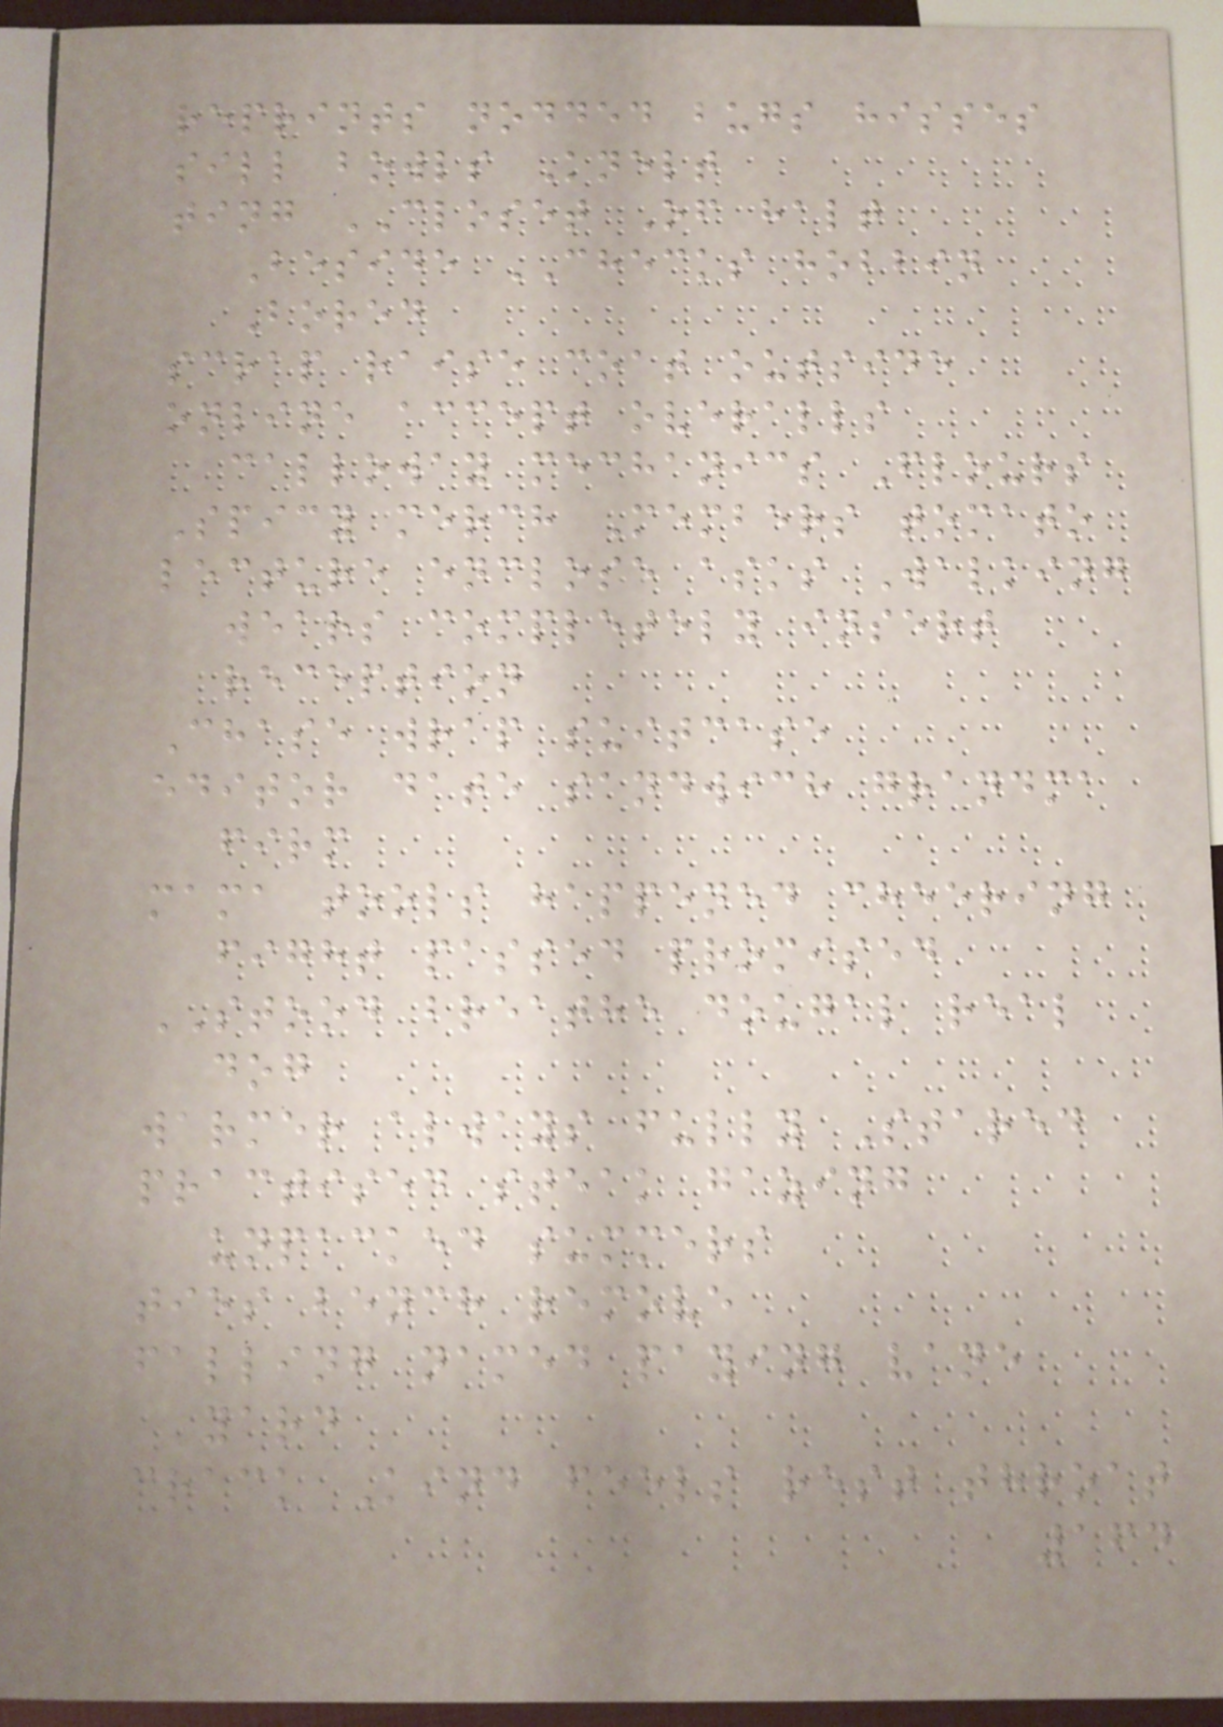reprints nodded bugs hisses
sill bowls Knelt
ting CLOSET Of halt
Beside CHECKS hobbin
Bored
scrap raise coat outside
online accept overalls
calloway mechanics Flours
Spicy merch Members tomato
lecture enclose asks Walking
wears completely insert
reception
Chase wrap suitcase
editor date sandwich grandma
firm
mama tools happened cheering
fight passed promised
STOOD breathe dougal real
dog
warmer always fully Stared
practised steak gazing
unpacked summers
ties bench remove
falling named paying vane
yard
crack Kind feels rest throat
164
